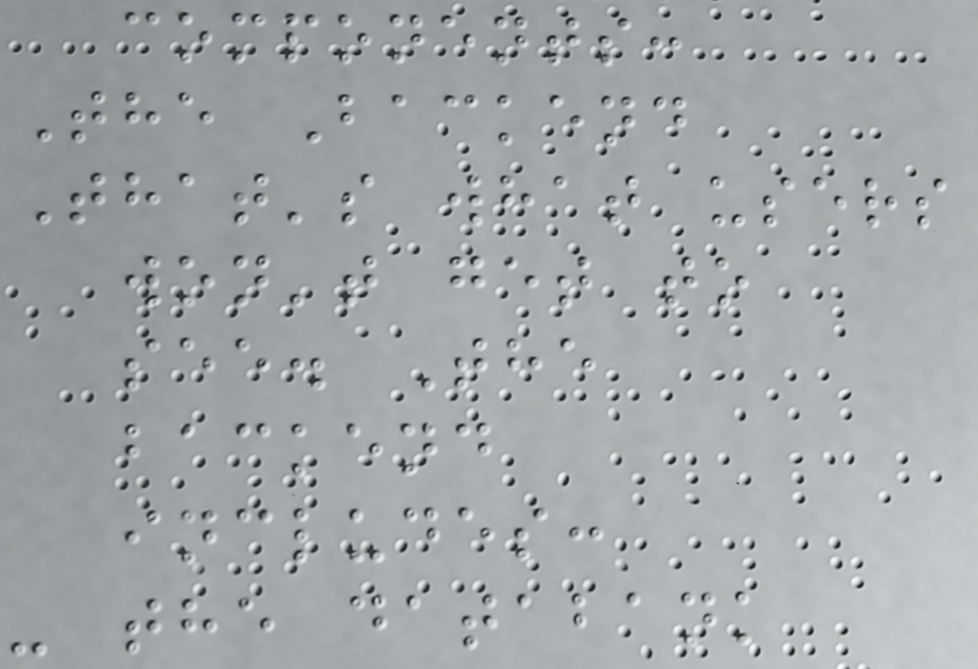components:
The Backend
That's what users
won't get to
see. The
backend
includes:
- the databank
